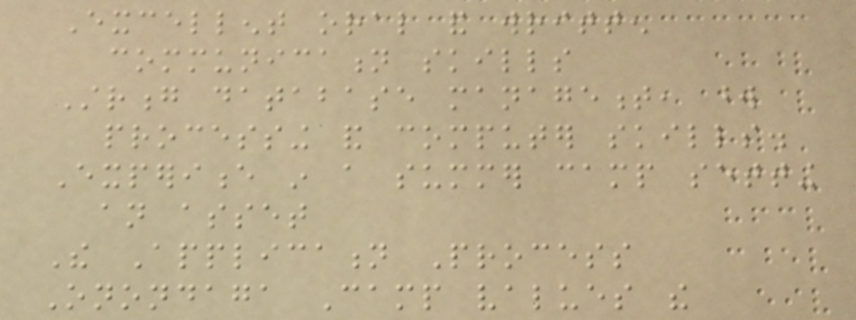Excellent oral and written
communication skills
Strong database management, word
processing and computer skills.
Experience in a summer camp setting
an asset
The Application Process
Onondaga Camp values the
